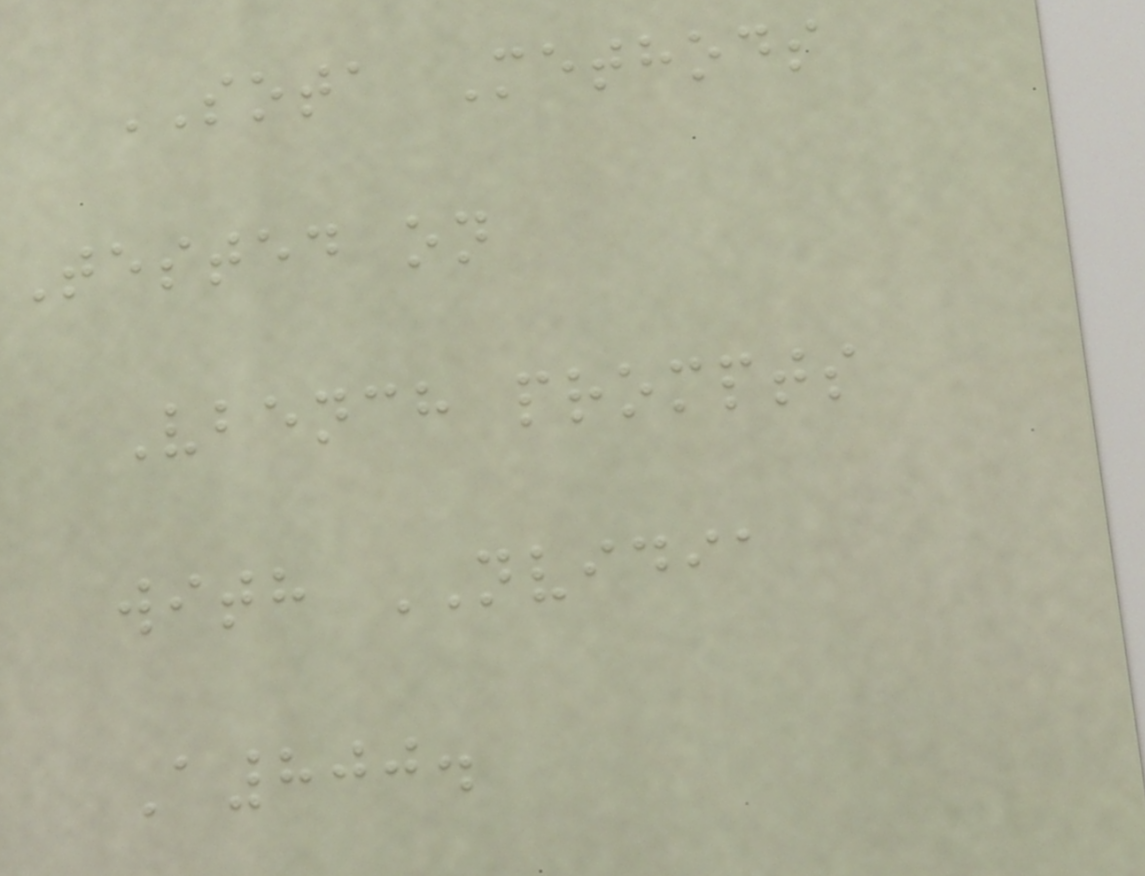SOTA Methods
Tested on
Vbench prompts
with NVIDIA
A800.
